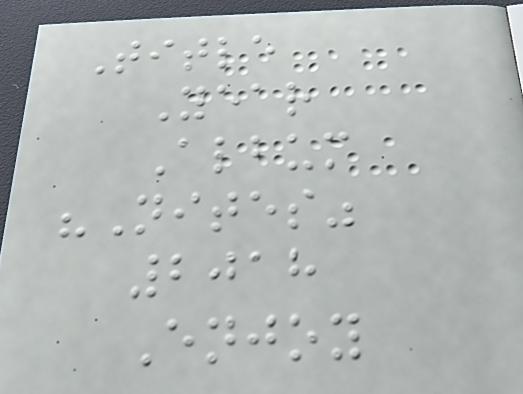Title
Year
Album
"Nites"
2018
Enjoy
